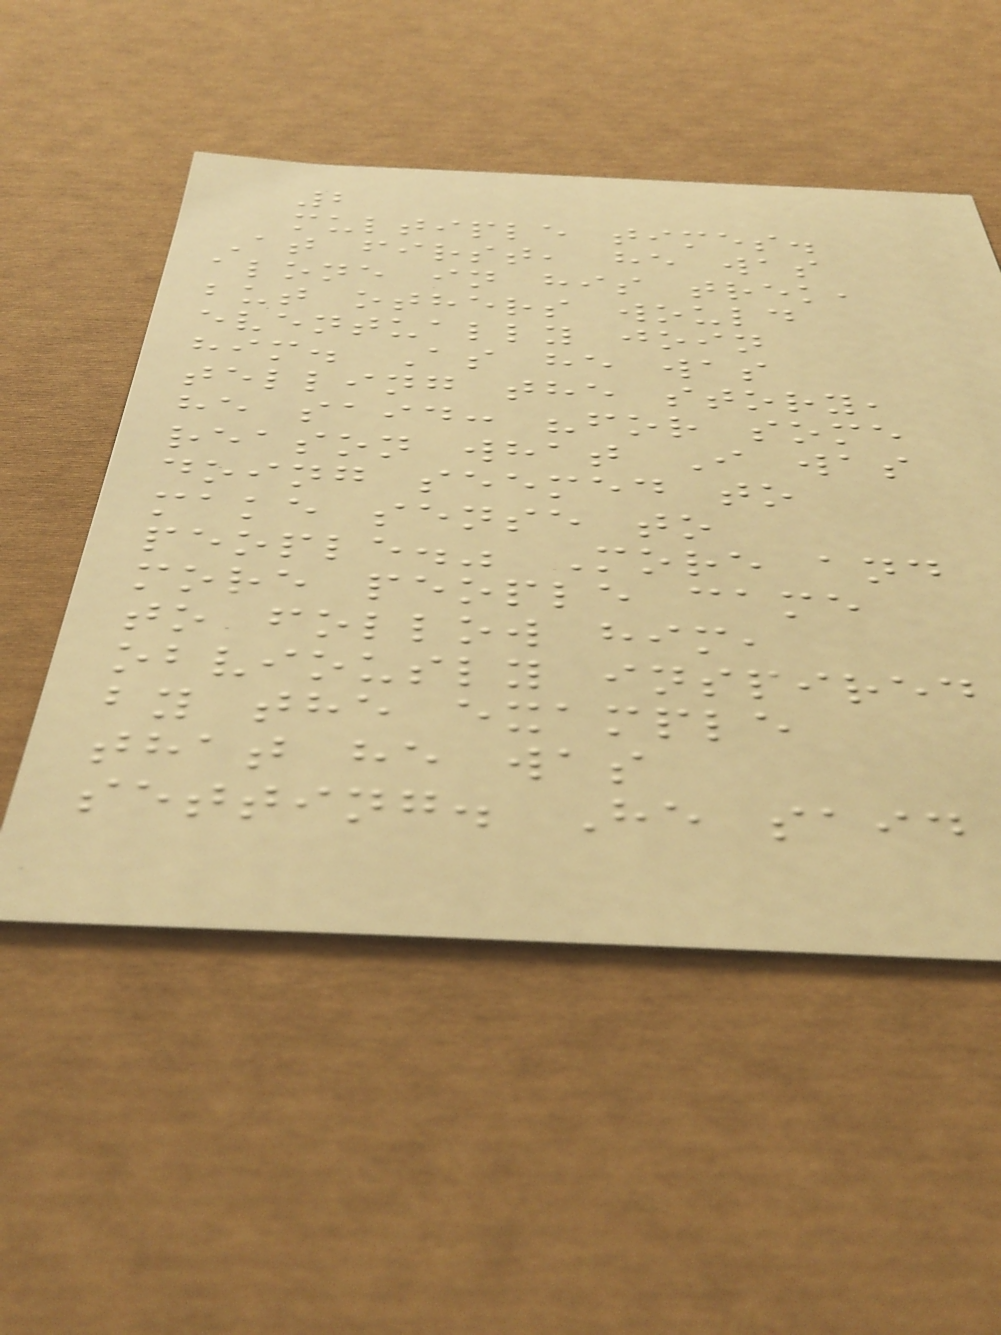2
multiple times.
At first, he was
alone in his trek,
but others would
eventually join
him. As he was
telling the story,
he said: "for some
reason what I was
doing seemed to
make sense to
people." More and
more people came
to follow him,
obviously inspired
by the example
that he was
setting. He said
